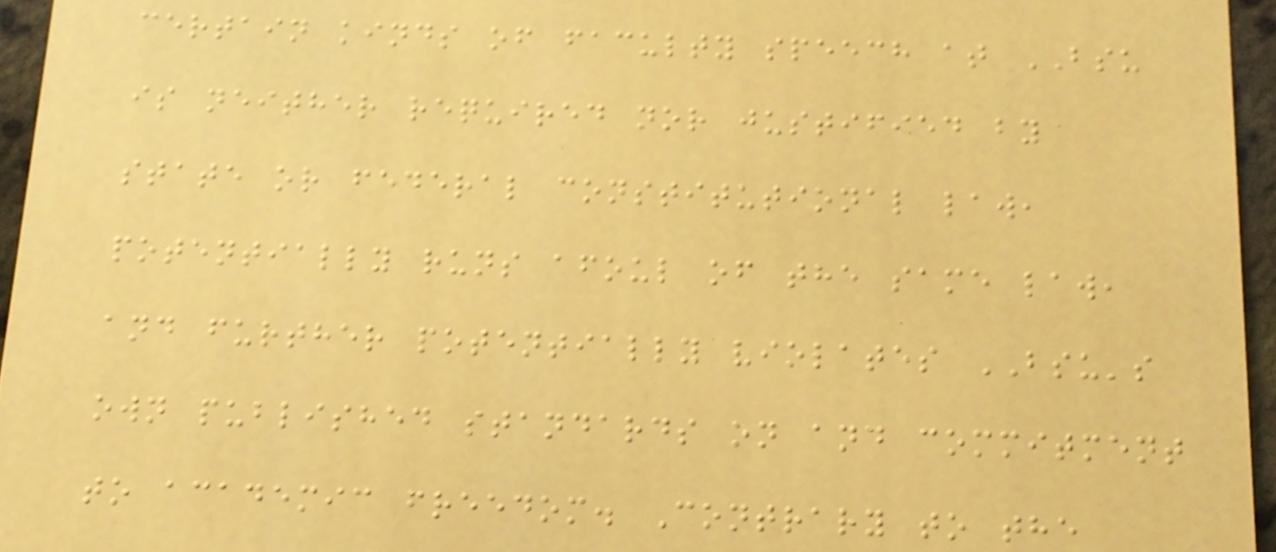certain kinds of faculty speech at BSU
is neither required nor justified by
state or federal constitutional law,
potentially runs afoul of the same law,
and further potentially violates BSU's
own published standards on and commitment
to academic freedom. Contrary to the
